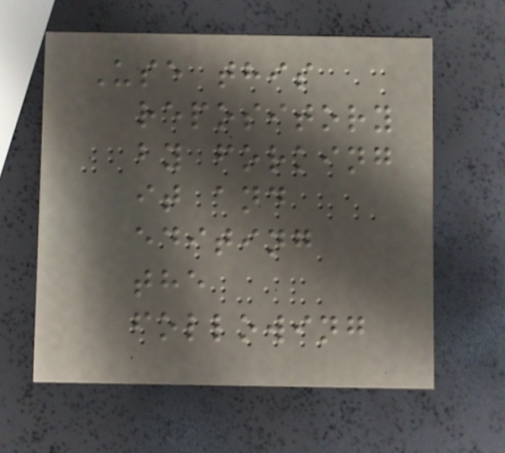Use this
repository
by forking
it and
editing
the
following
